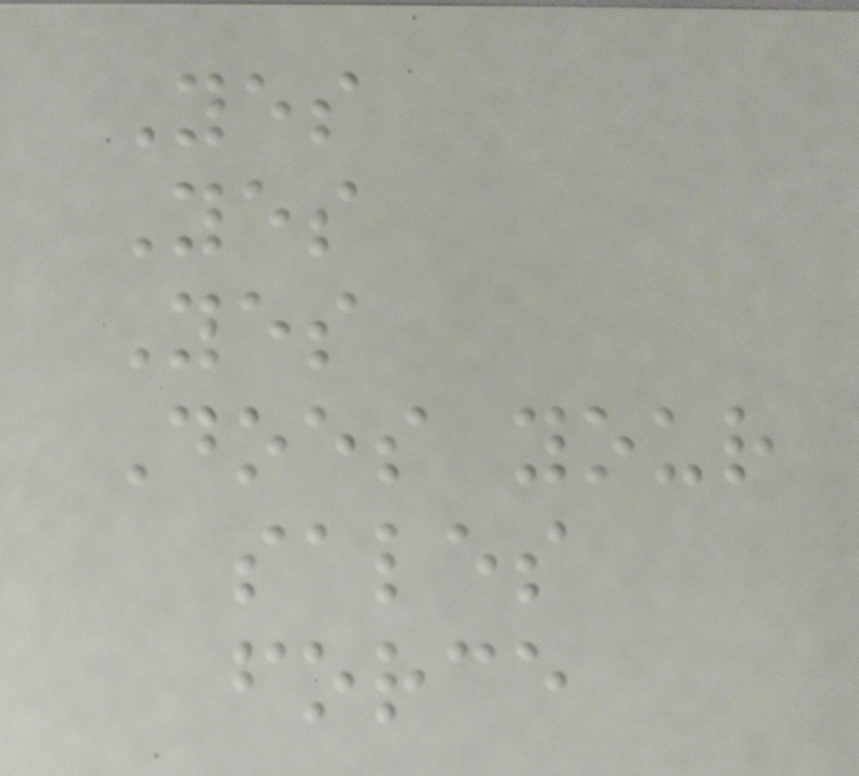Yes
Yes
Yes
Does your
sales
force
